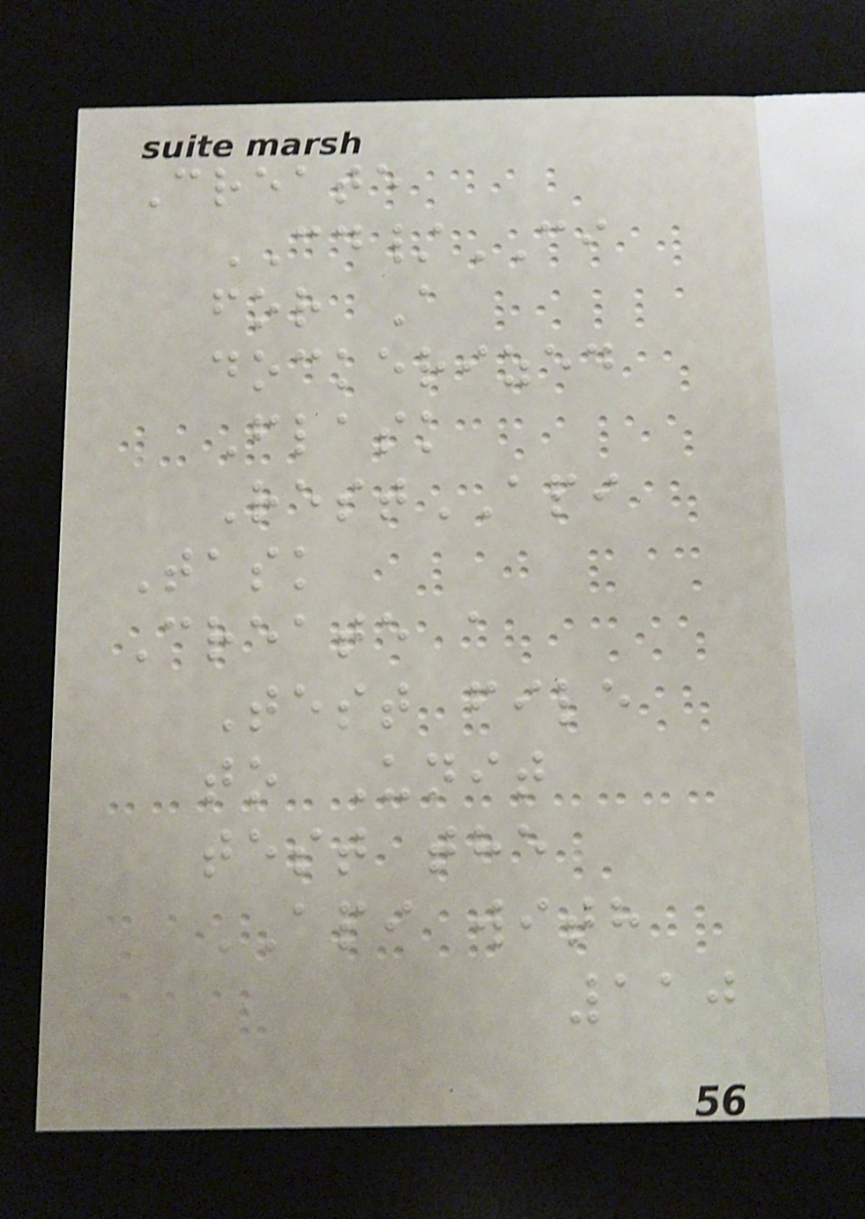Create
CD/CI
for A
dockerized
Flask
RestAPI
Task
Create a
Test file
to Unit
test the
API with
110
